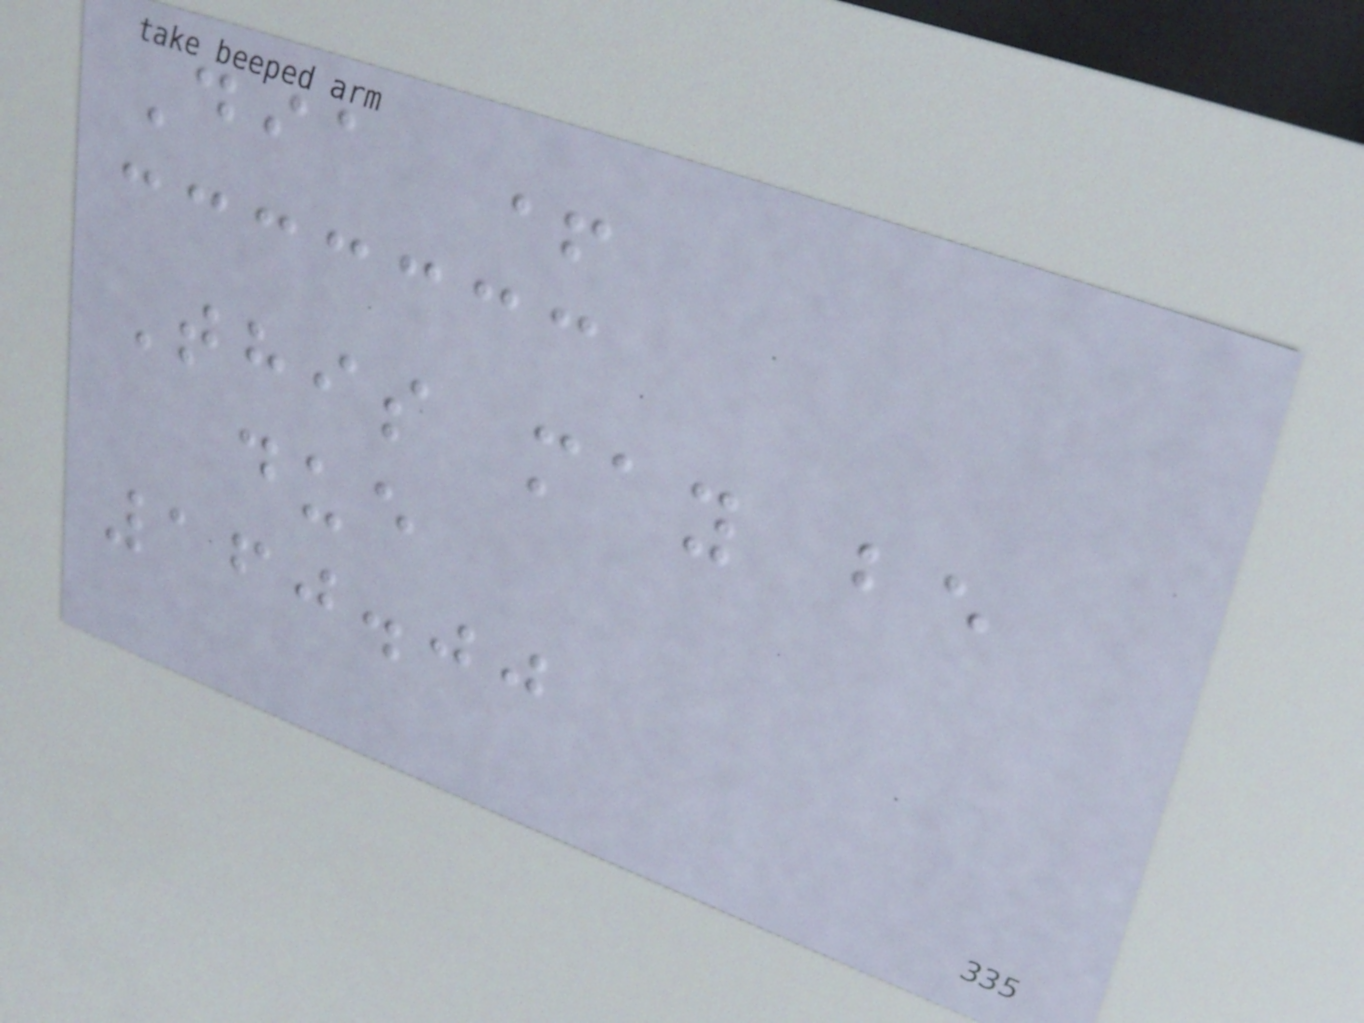Dia +
This may be
due
160.00
